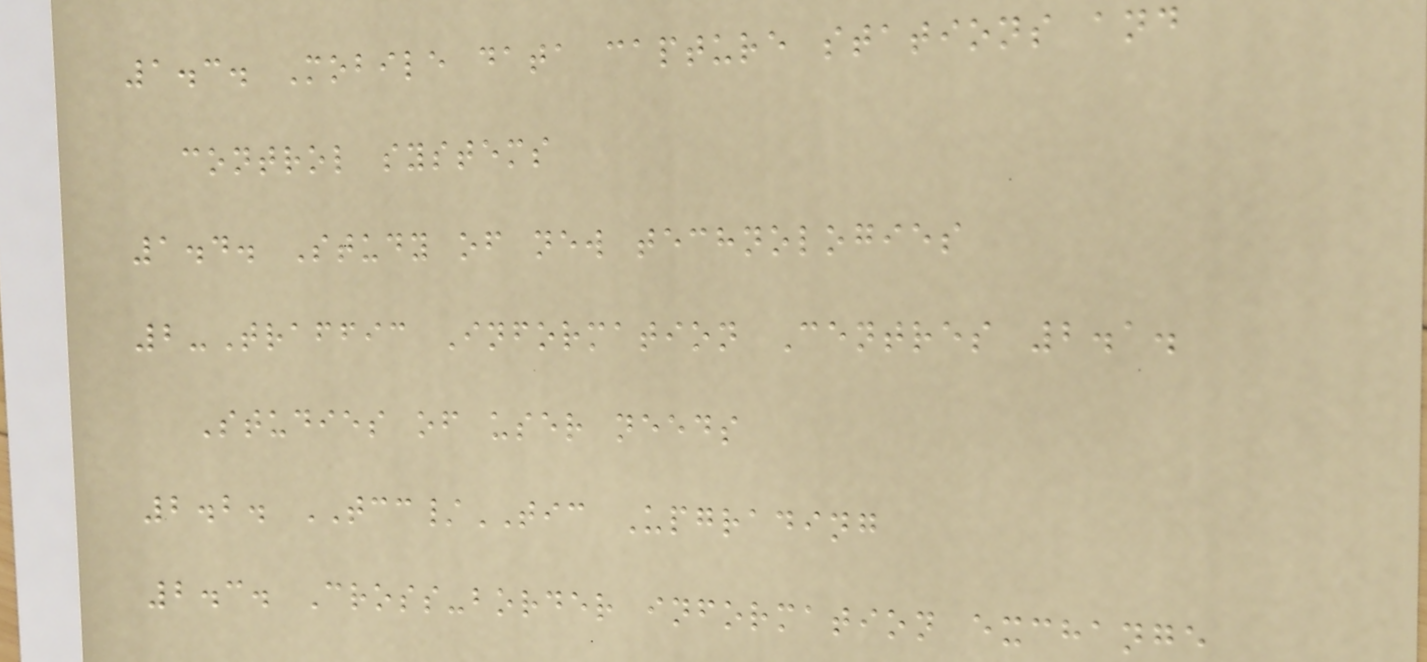1.3. Mobile data capture stations and
control systems
1.4. Study of new technologies
2-Traffic Information Centres 2.1.
Studies of user needs
2.2. TCC/TIC Upgrading
2.3. Cross-border information exchange
